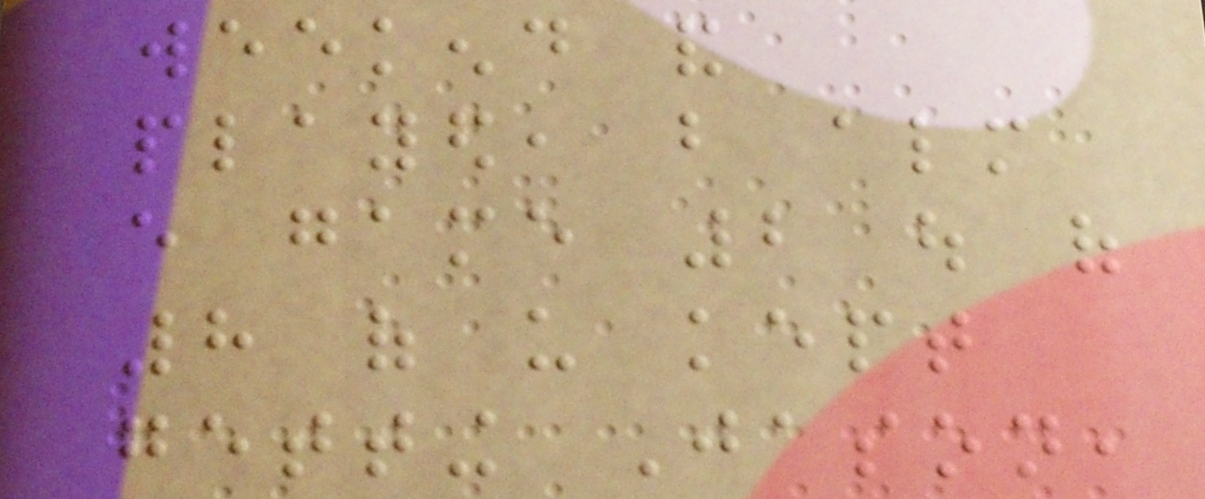weekend and
played, but almost
every game 2 out of
8 of us kept
getting Jason,
